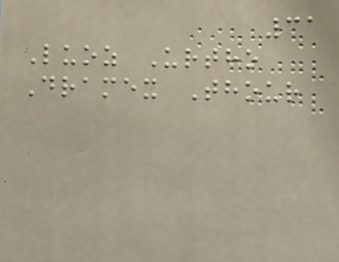31
Luoz Urtho
Dramex Thour
